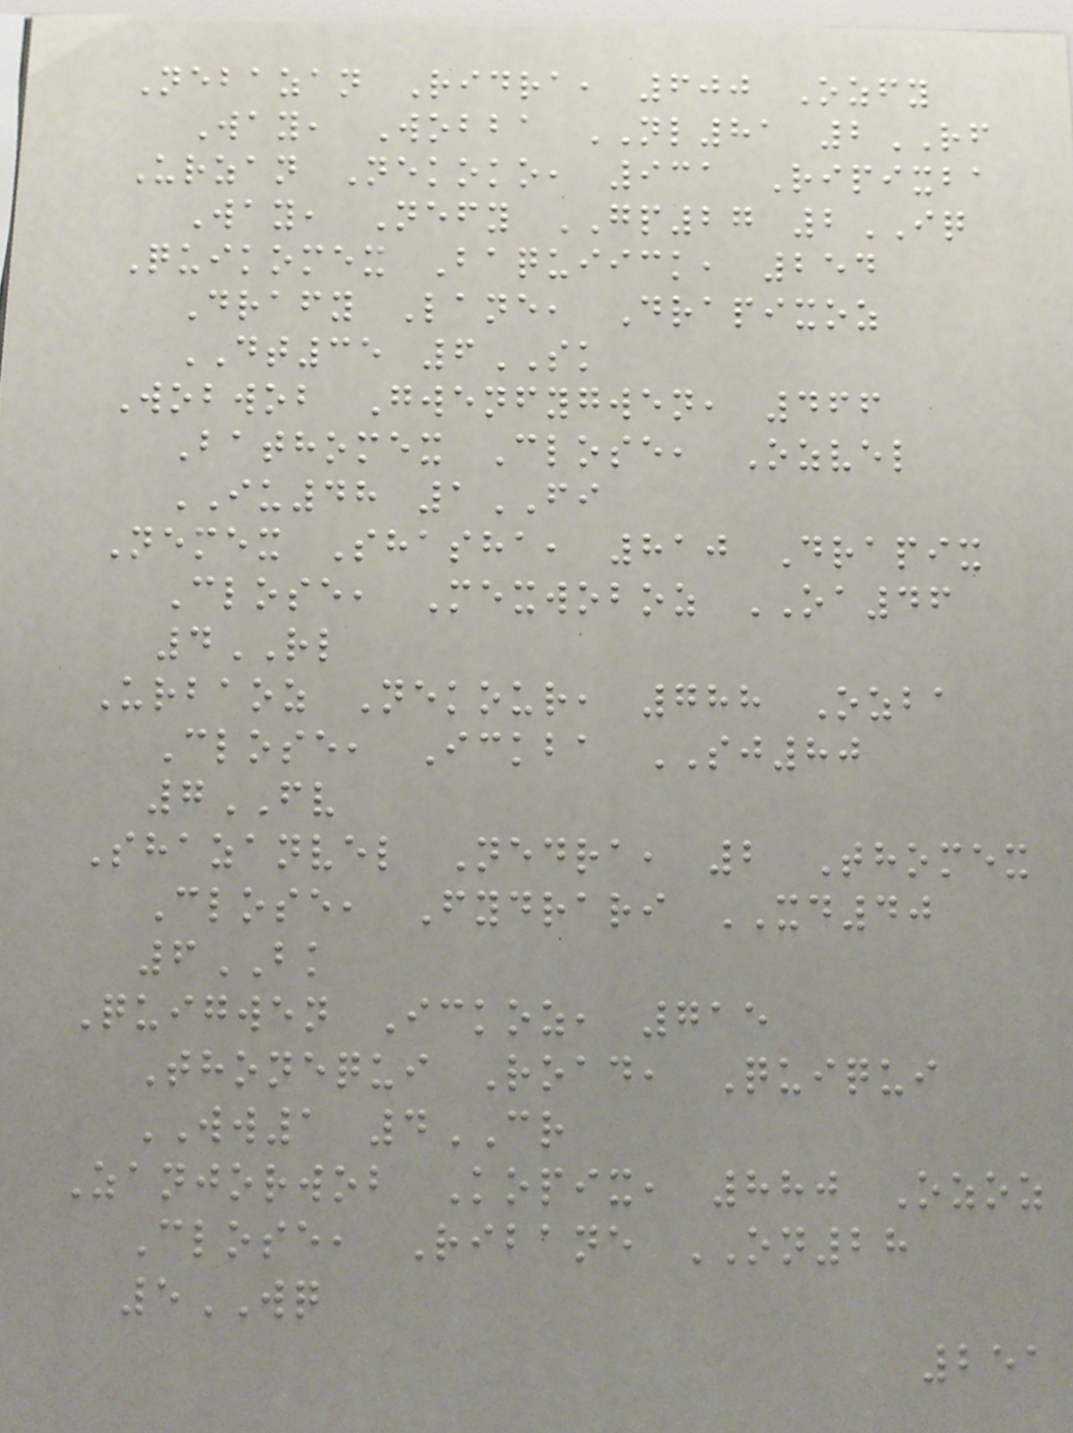Nebazan Ridra, 600 Ozfy
Way, Wobba NL81 2RF
Urzan Nekoko, 931 Ripixba
Way, Nefy GP27 2IQ
Quikomex Baquiick, 254
Drafy Lane, Drapixoz
DT35 6SK
Wobwob Gwenfygwen, 466
Bathomex Close, Ozvel
IU48 1FI
Nemex Shasha, 810 Drapix
Close, Mexwoboz OA46
4RL
Urbaoz Nekour, 788 Ozba
Close, Ickba SJ80
7FV
Shazanvel Nedra, 2 Thomex
Close, Fydrari XD40
6BK
Quigwen Ickoz, 715
Thonequi Road, Quiqui
WW1 4CR
Zanjorwob Kopix, 880 Ozoz
Close, Ribane ON28
5WQ
251
